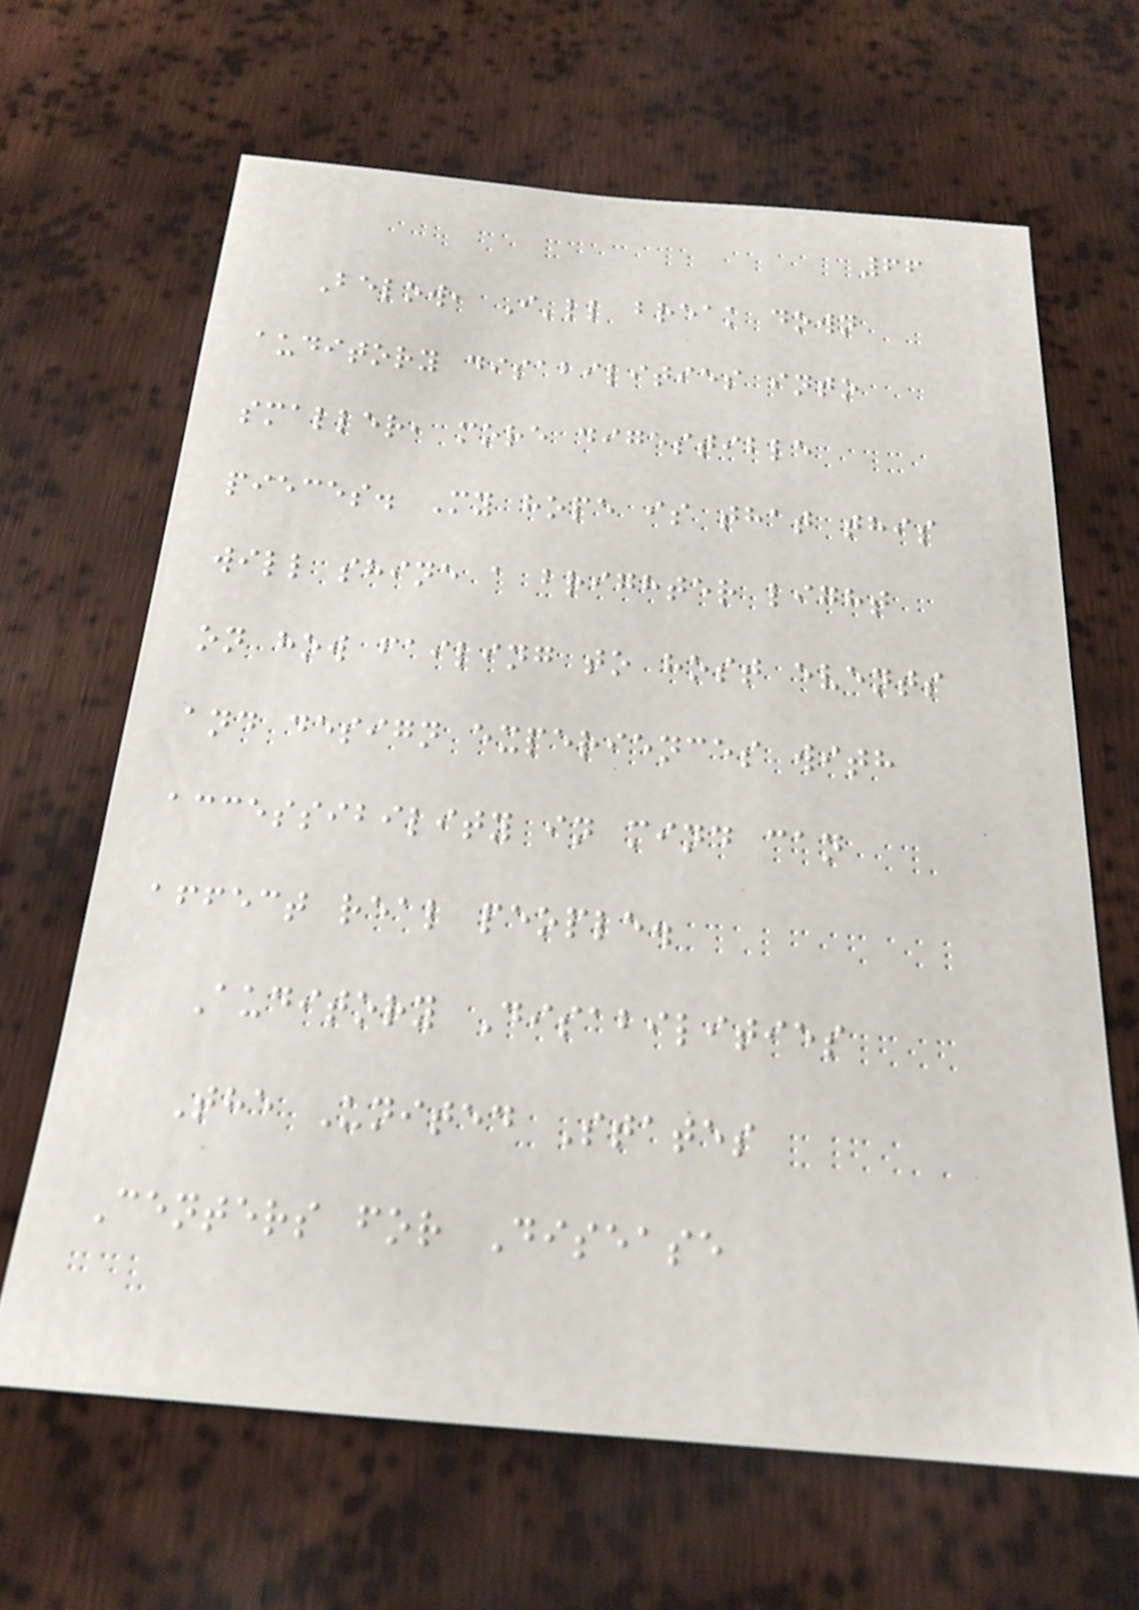66
Below, I'll break down
auditory disabilities into
smaller, more digestible
pieces. My hope is that this
will shine a brighter light
on how failing to host events
and design experiences with
accessibility in mind can
affect real people.
Auditory Disabilities
The United States
Centers for Disease
